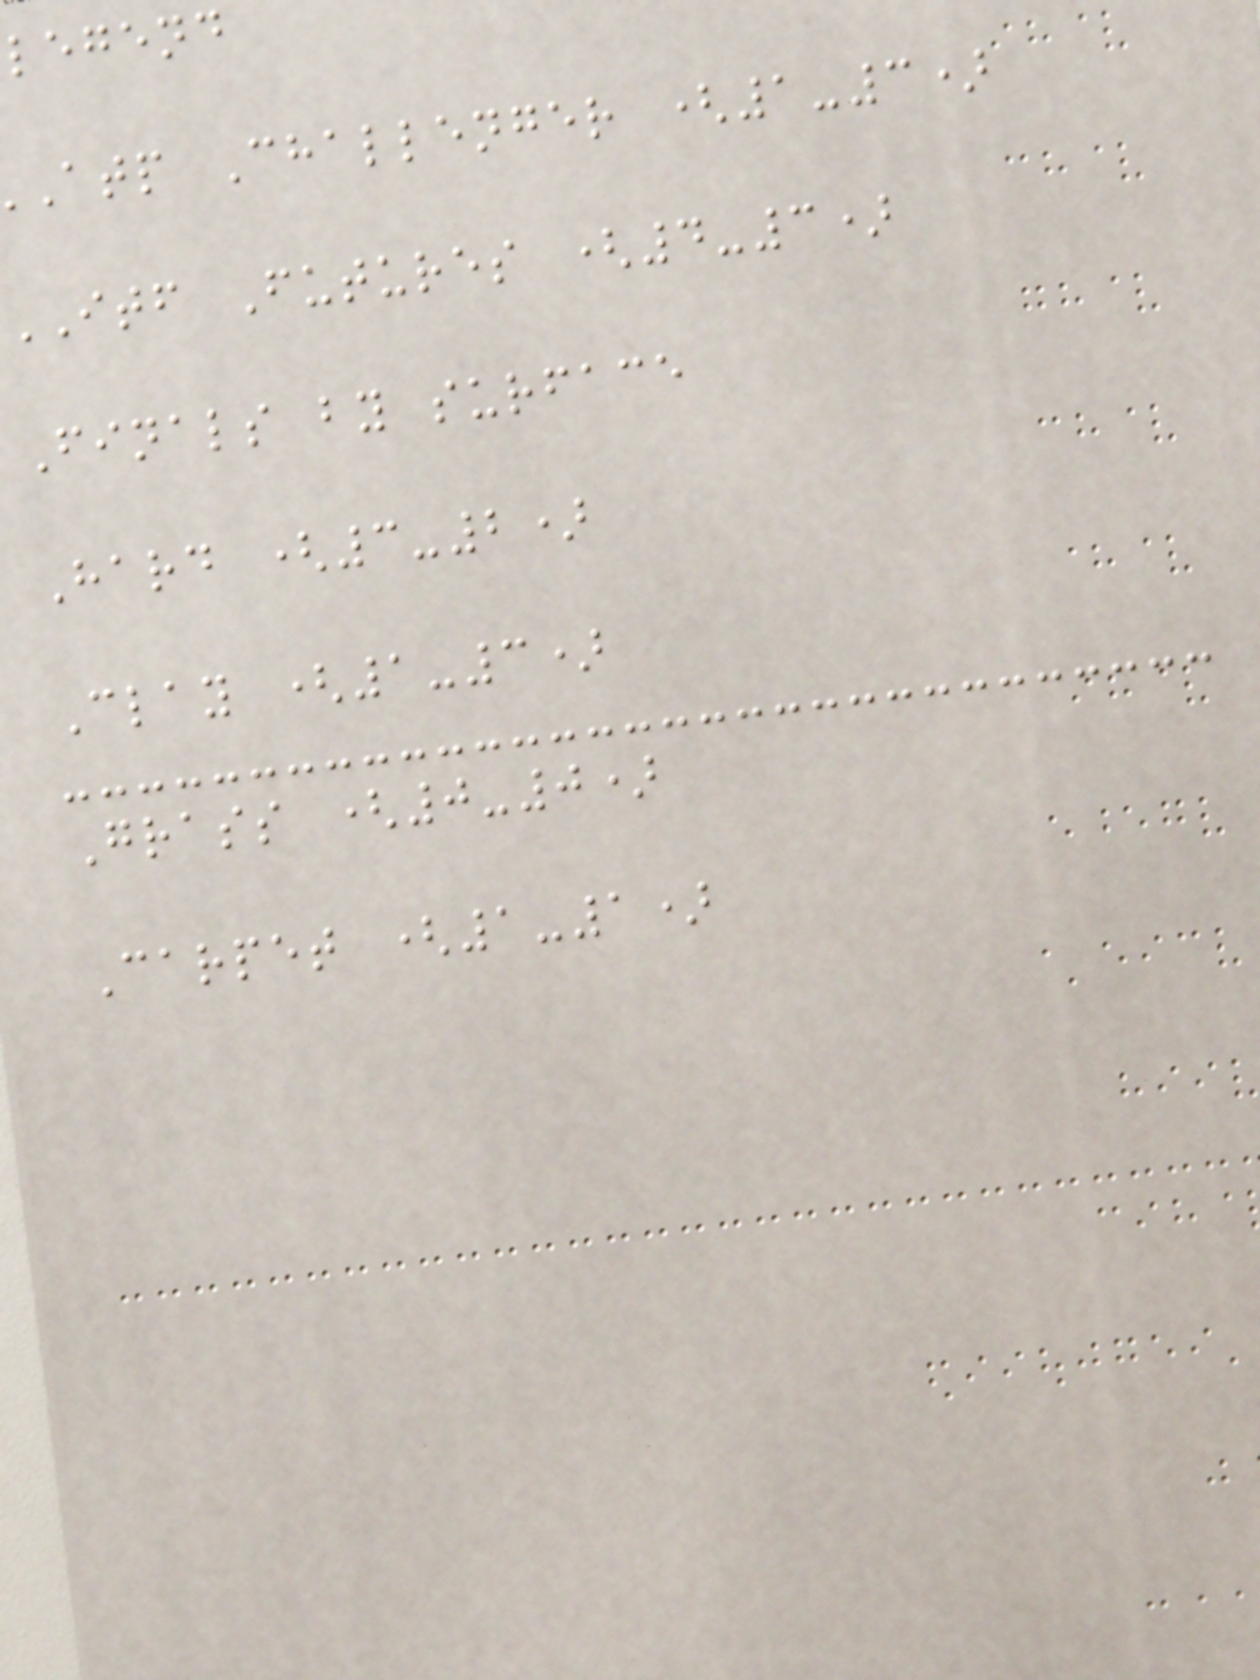legend
atp Challenger (1-3)
ITF Futures (4-3)
Finals by surface
Hard (3-2)
Clay (1-3)
Grass (0-0)
Carpet (1-1)
